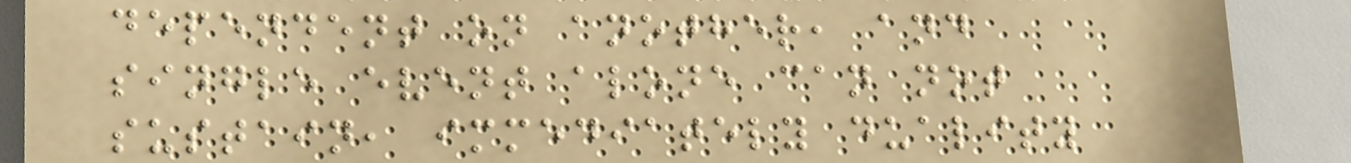dependent on another, and
single event alone can not
sustain, immediately duality
